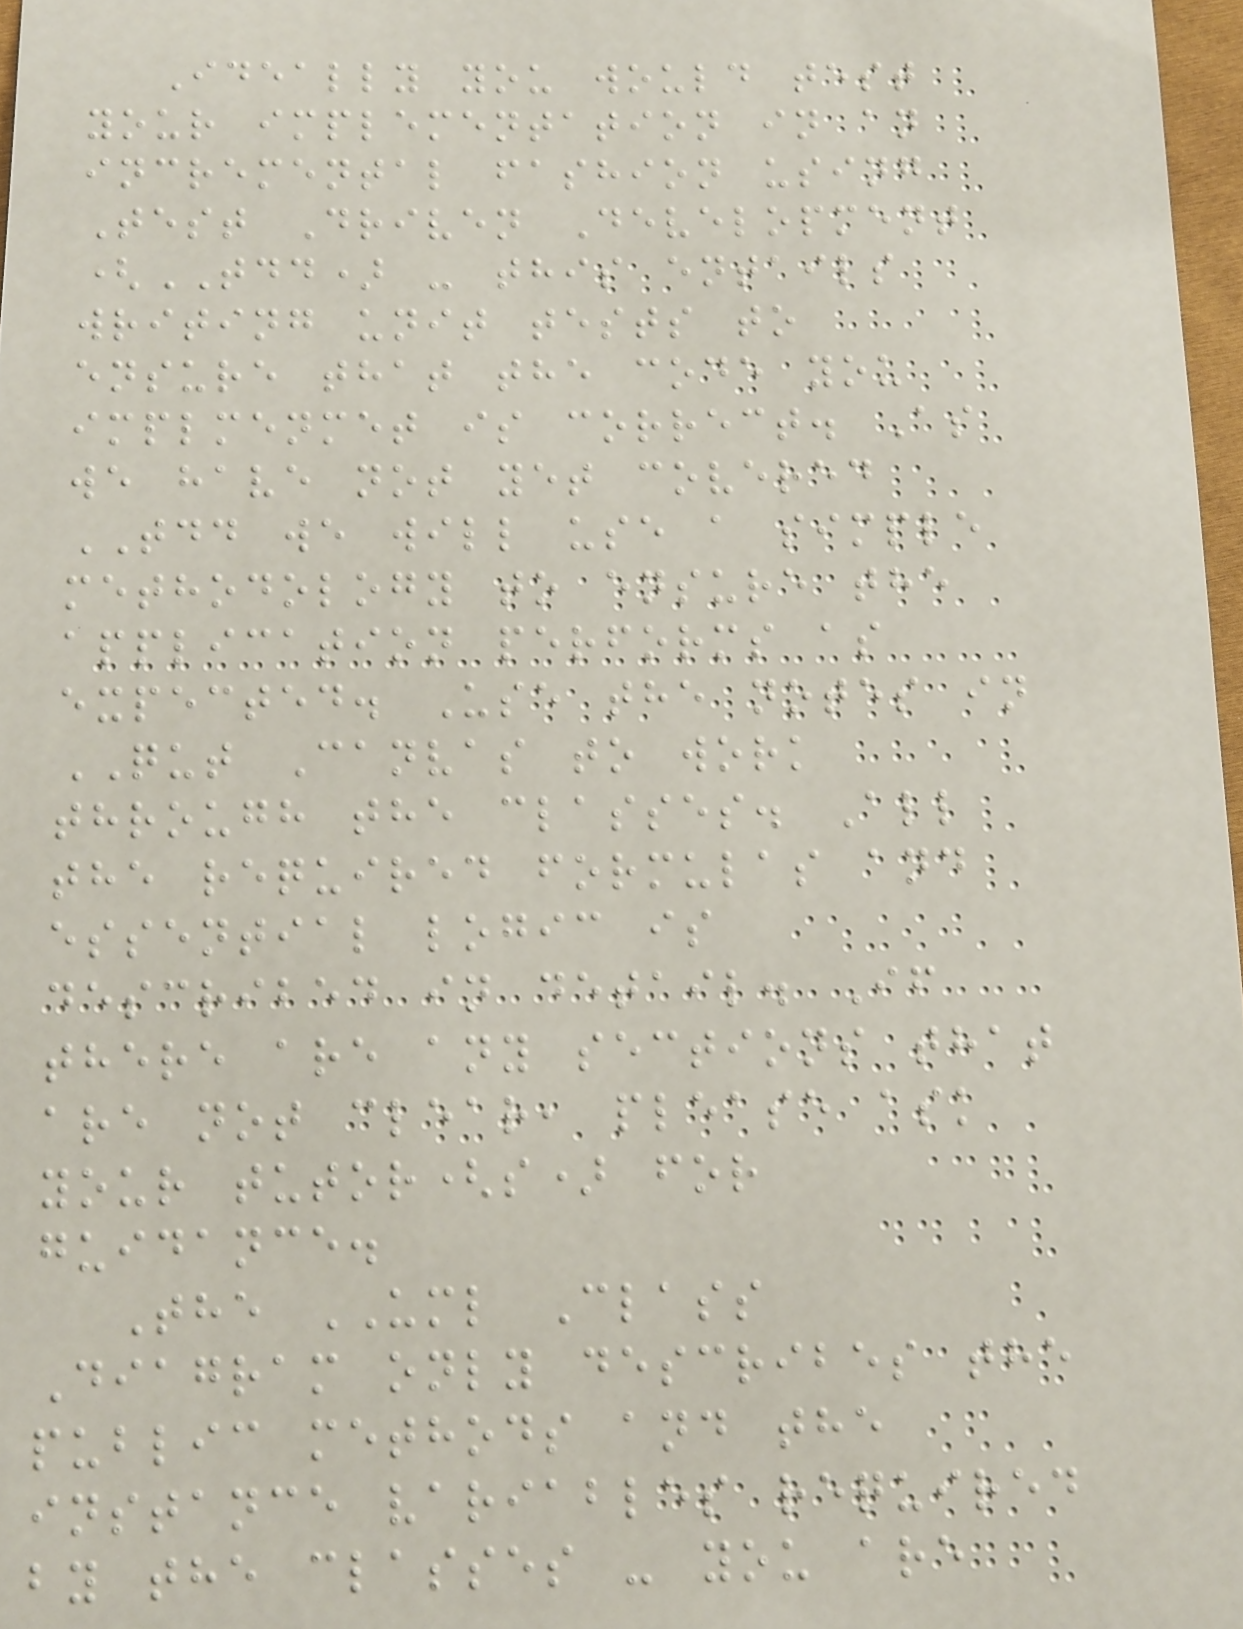Ideally you would test
your implementation in an
incremental fashion using
Test Driven Development
(TDD) - this entails
writing unit tests to
ensure that the code you
implmenmet is correct. As
we have not yet covered
TDD we will use a simple
methodology to ensure the
application performs as
expected. Use the notes in
QUT Canvas to work
through the classes. All
the required formulas and
essential logic is
described in detail. If
there are any sections that
are not clear, please ask
your tutor(s) for
guidance.
The UML Class
Diagram only describes the
public methods and the
instance variables required
by the classes - you are
